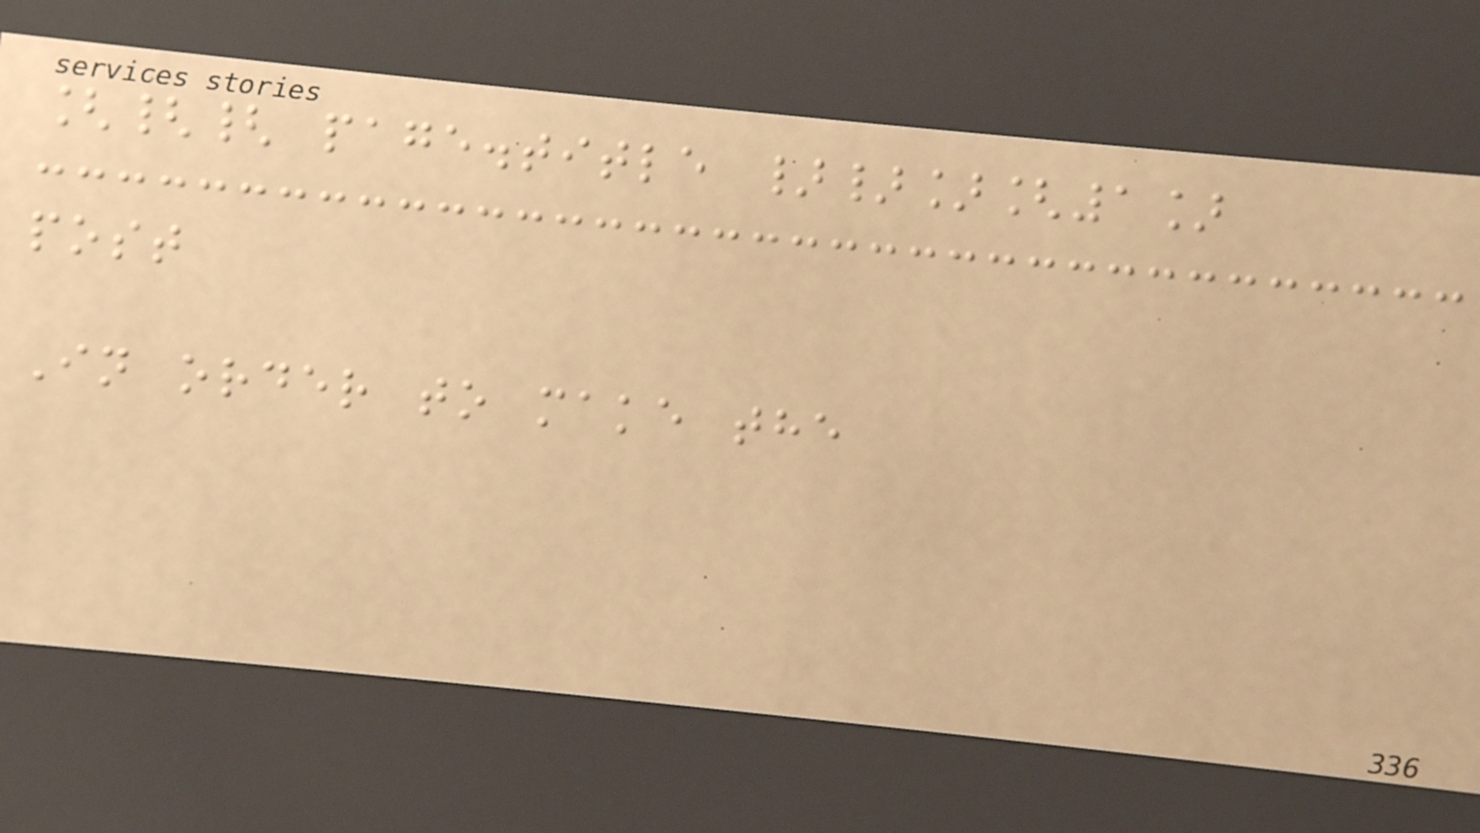[{{ page.title }}][1]
post
In order to make the
